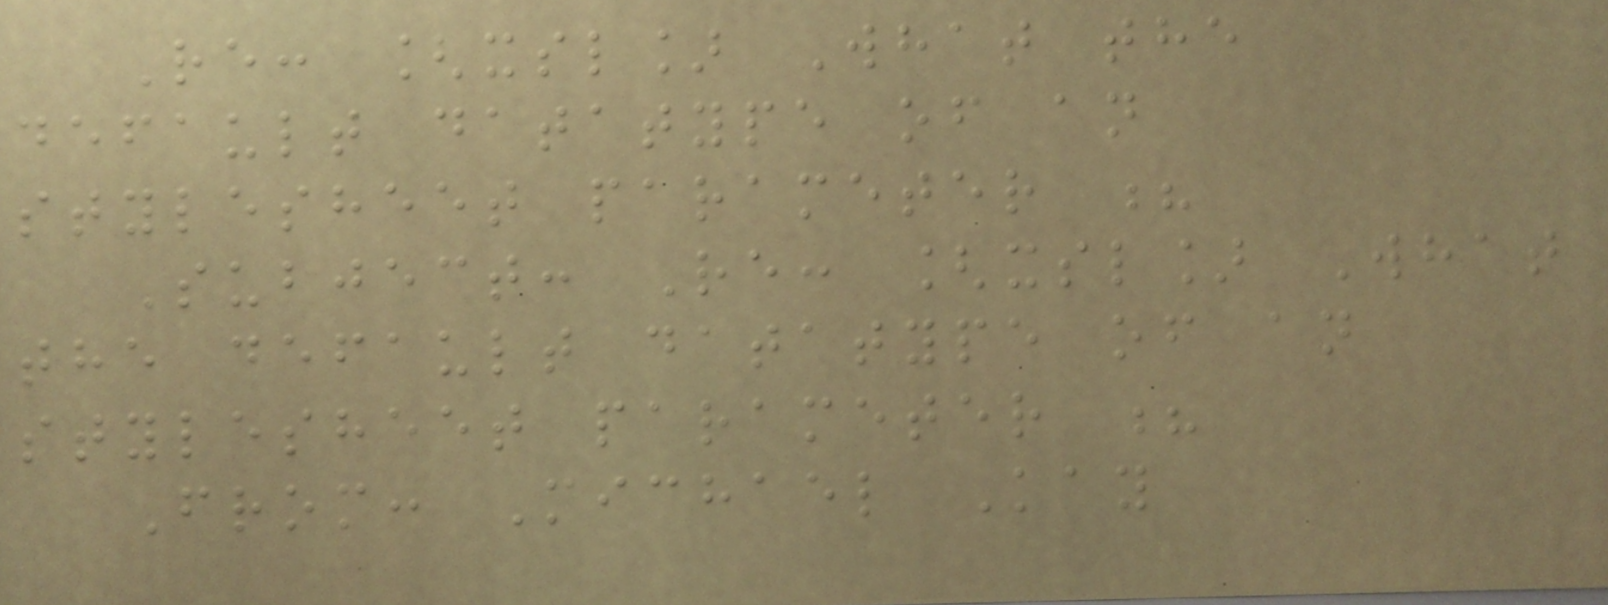Re: [xsl] What the
default datatype of an
stylesheet parameter ?
Subject: Re: [xsl] What
the default datatype of an
stylesheet parameter ?
From: Michael Kay
